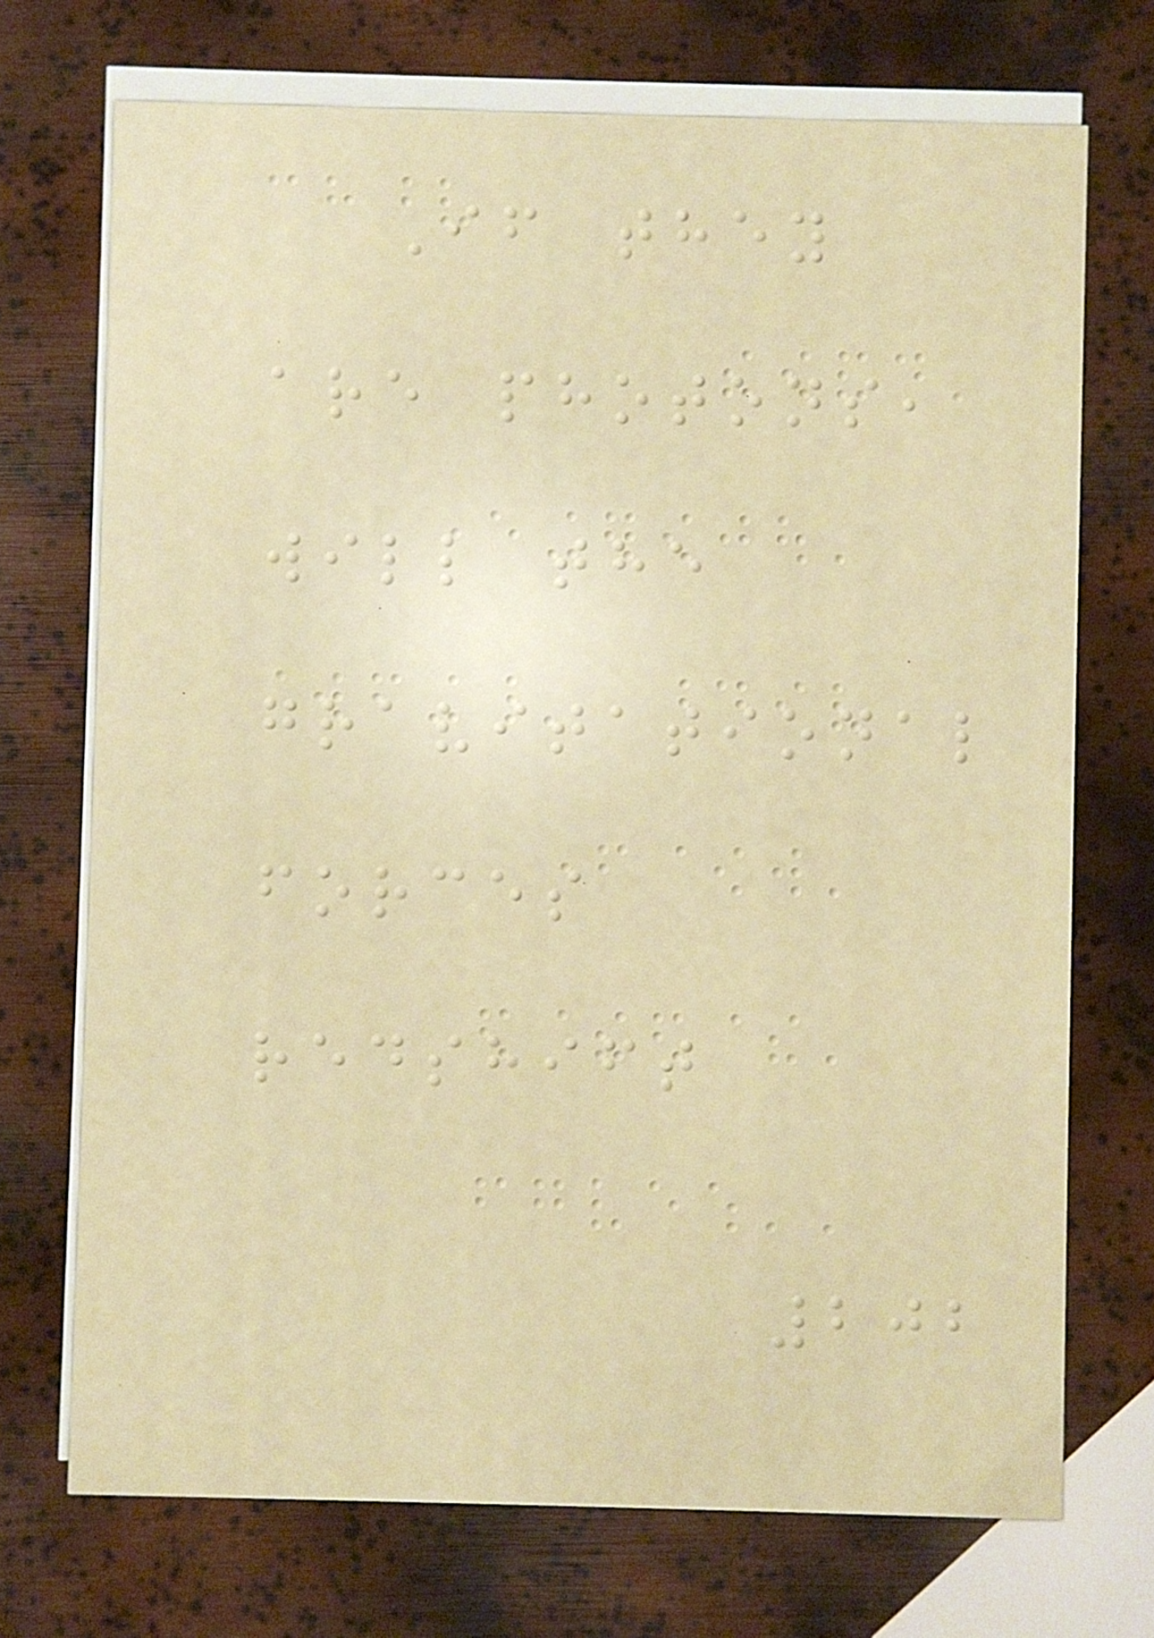If they
are photons,
will the
gravitational
forces
redshift
202
